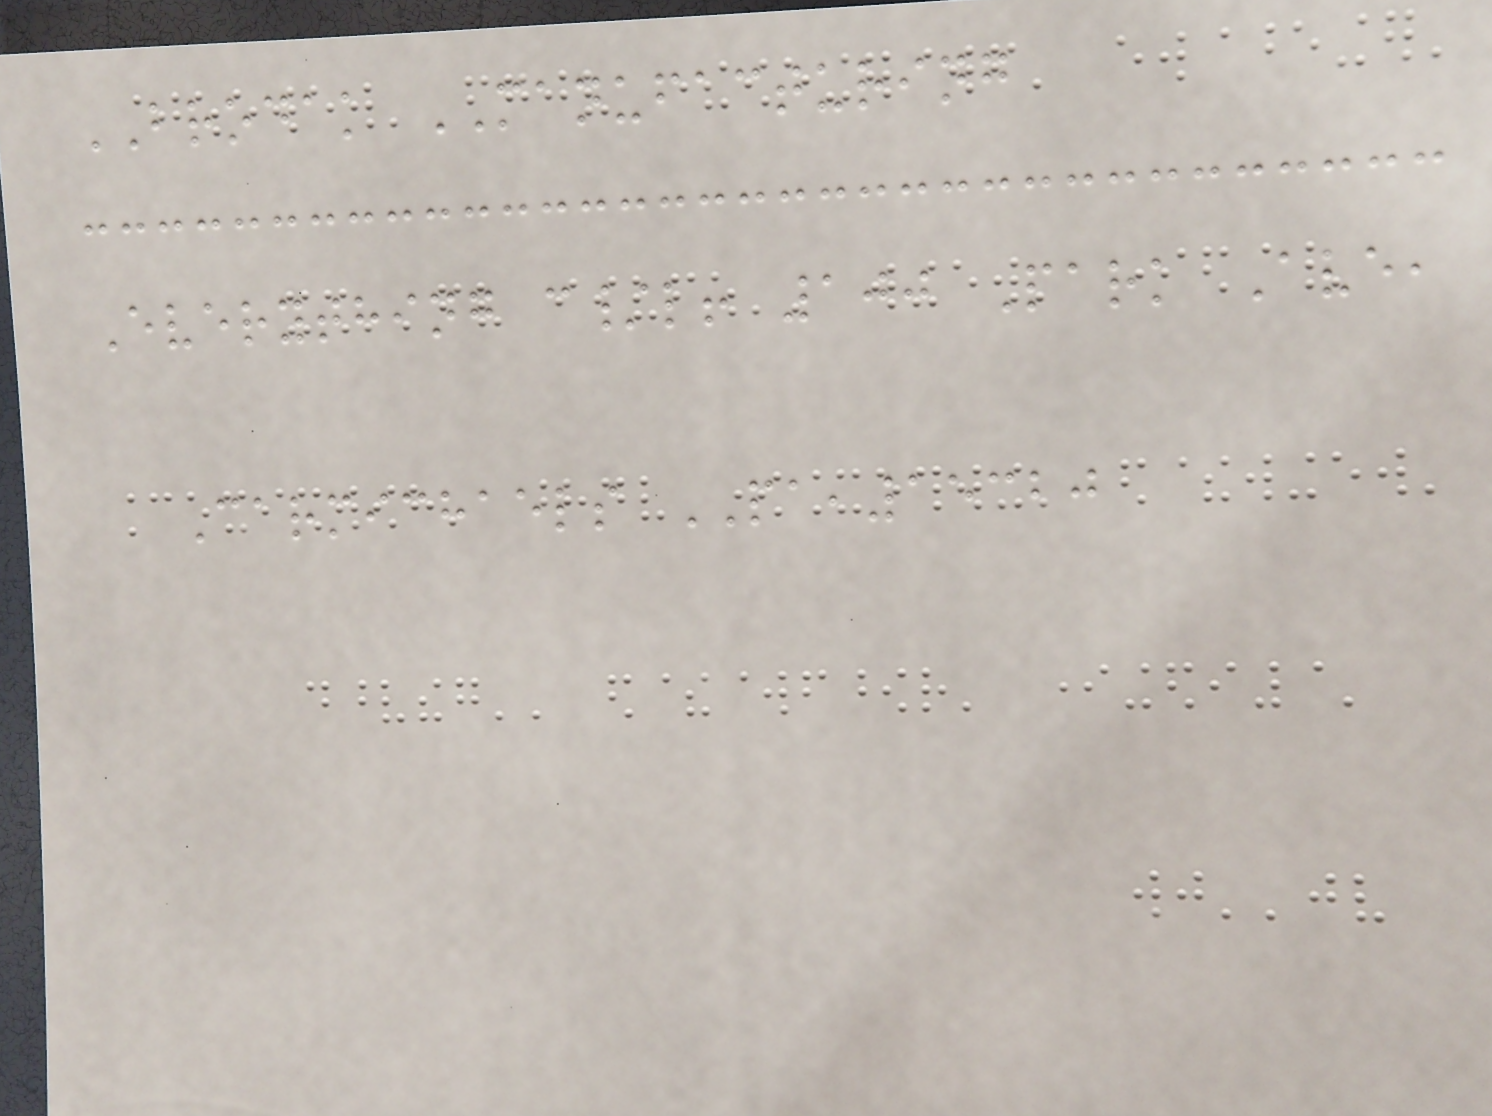BRODAK MANUFACTURING
Everything c/l! 100 Park Ave,
Carmichaels PA,15320
